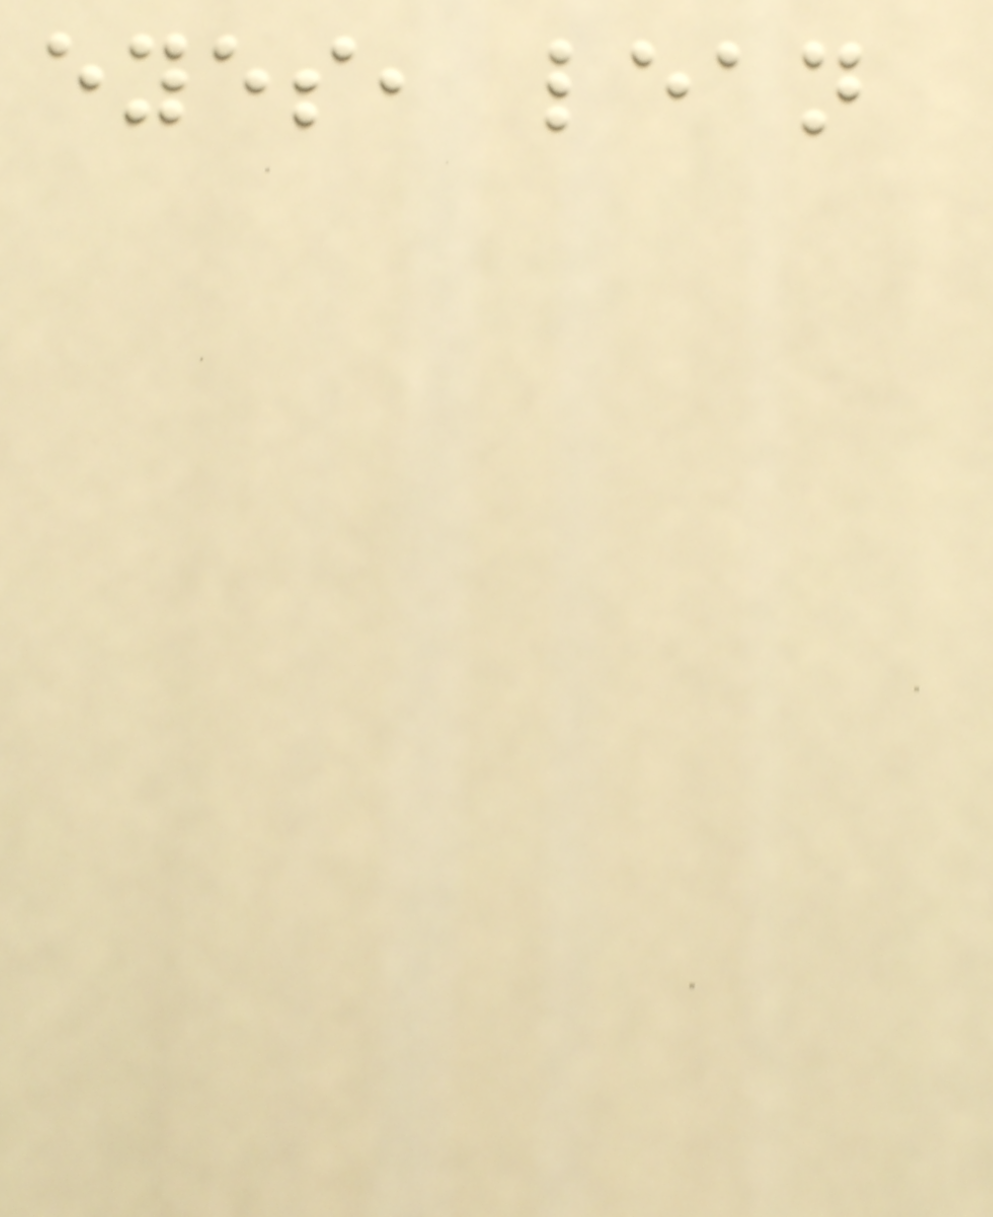eyes, lean
